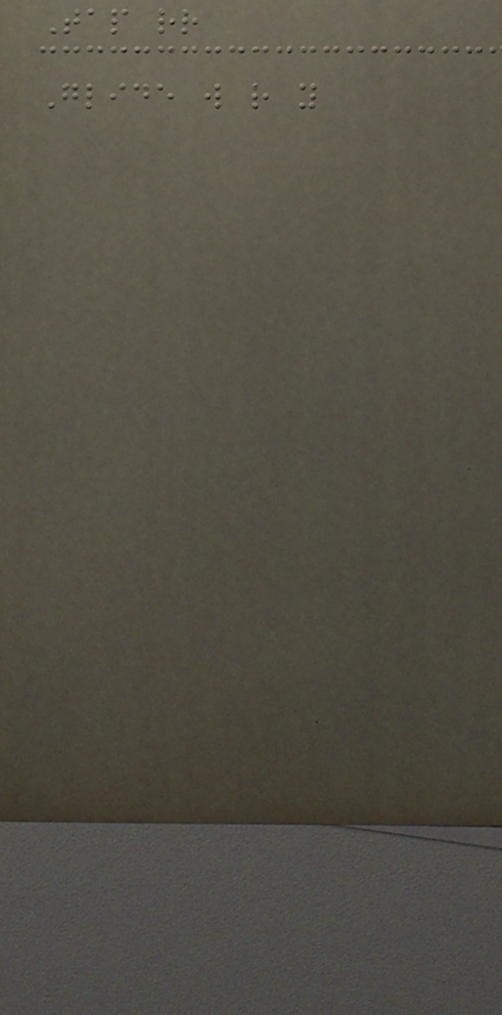Tap rr
Glide w r y
